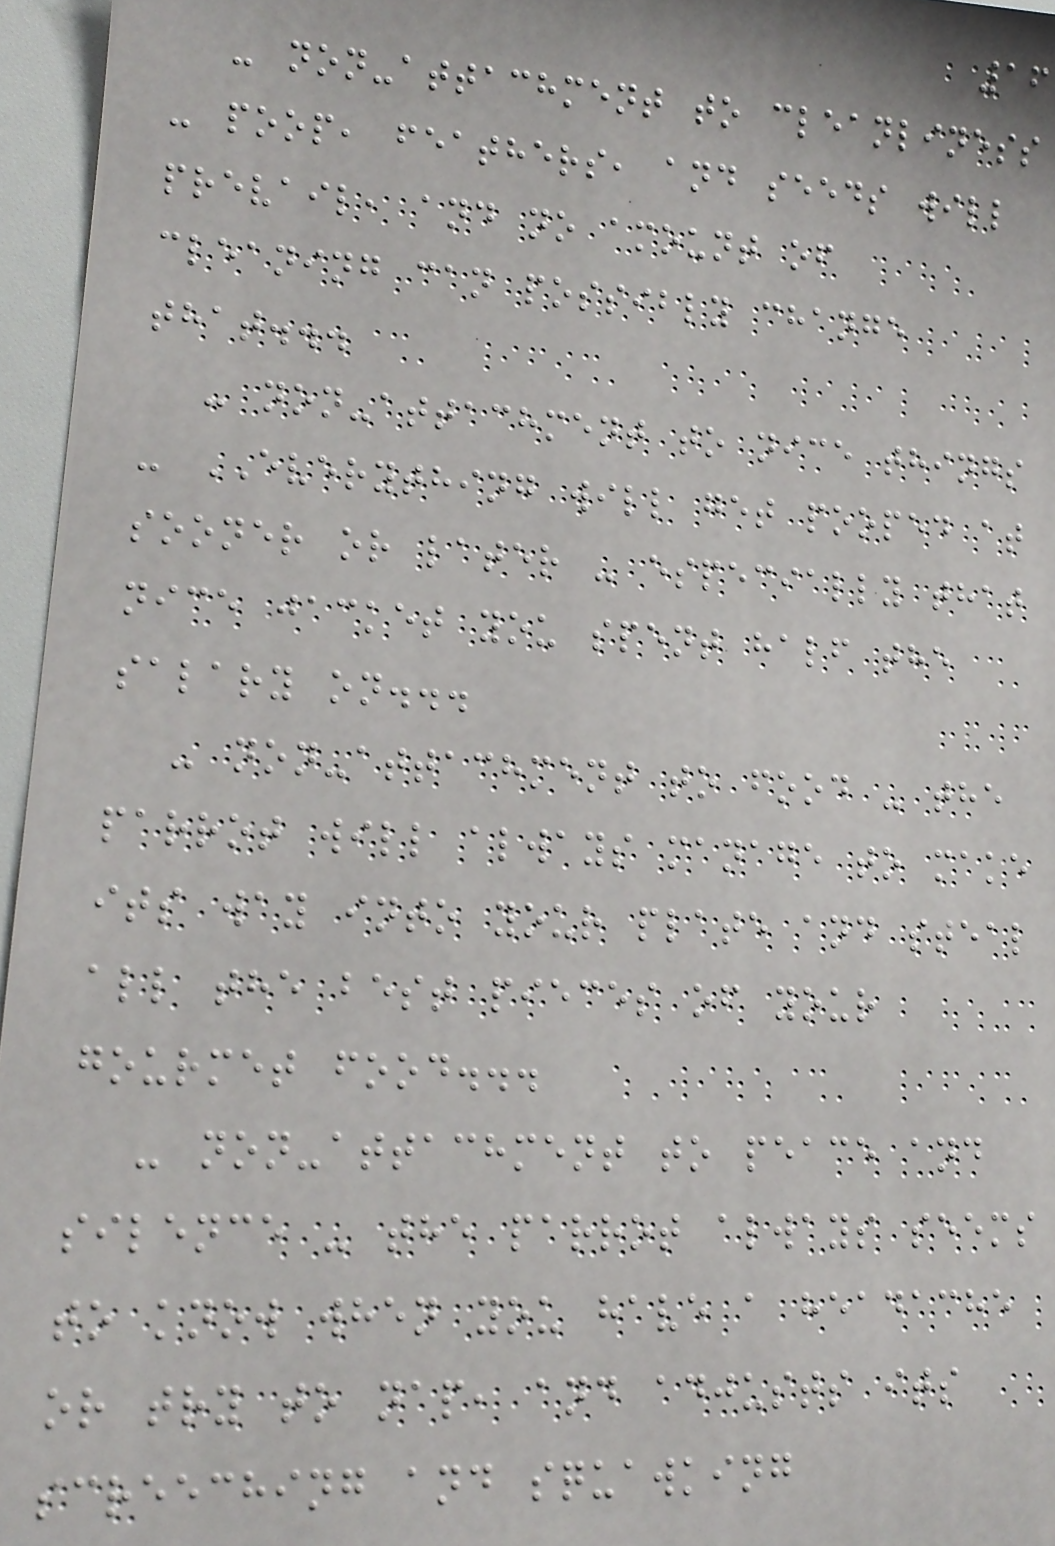16
- non-attachment to cleanliness
- poop, feathers, and seeds will
prevail, and no amount of
cleaning can possibly change
that...
- non-attachment to nice things
- EVERYTHING will get pooped at
sooner or later - especially that
nice jacket you spent half the
salary on...
- non-attachment to food - the
parrot will always manage to make
its way into your plate and steal
all the best pieces of your
gourmet food...
- non-attachment to peace and
silence - the parrot always seems
to know when you have a headache
or try to nap, and adjusts its
screeching and squawking
